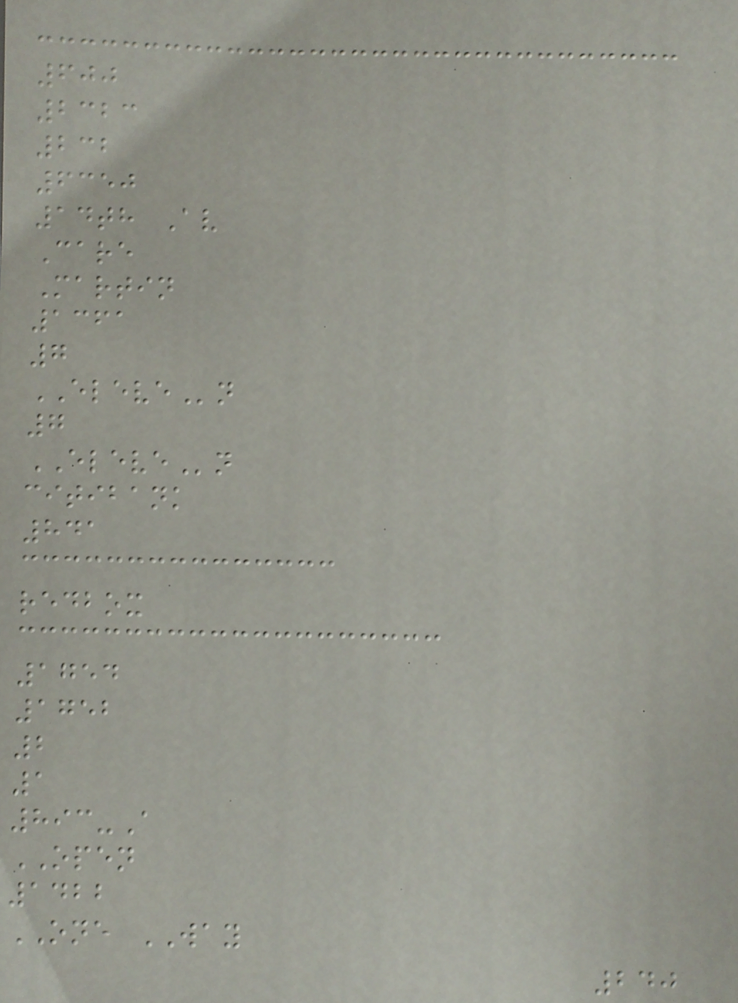600
2323
232
6350
14th Av
Care
Martin
1361
7
ELEVEn
7
ELEVEn
citibank
841
redbox
1754
1752
2
1
893-A
OPEN
1422
ONE WAY
240
